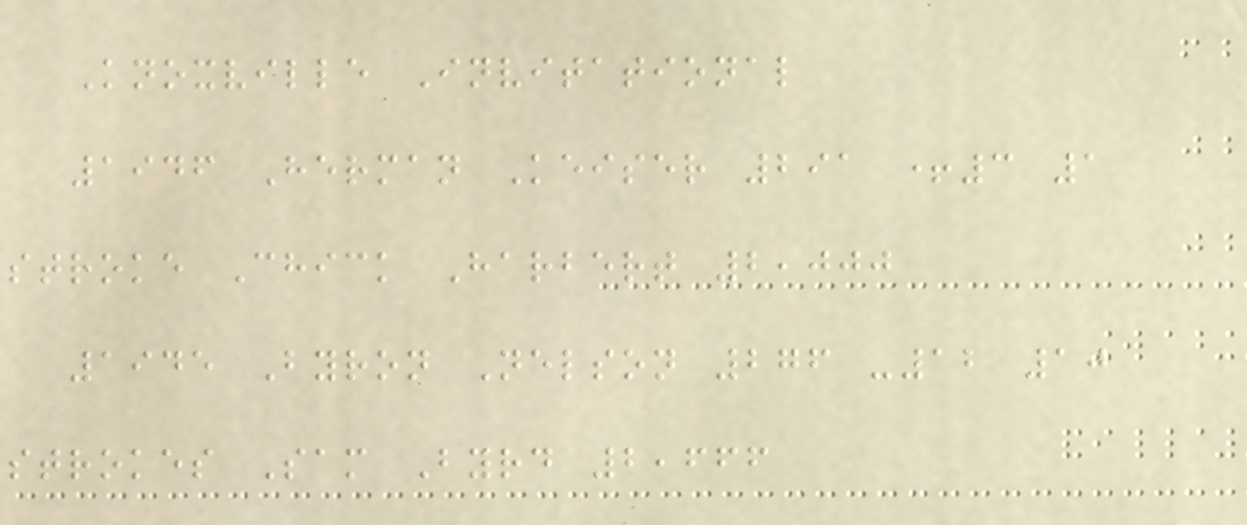Knoxville Invitational
1946 Herman Keiser 291 +3 1
stroke Chick Harbert 2,000
1945 Byron Nelson 276 -12 10
strokes Sam Byrd 2,666
